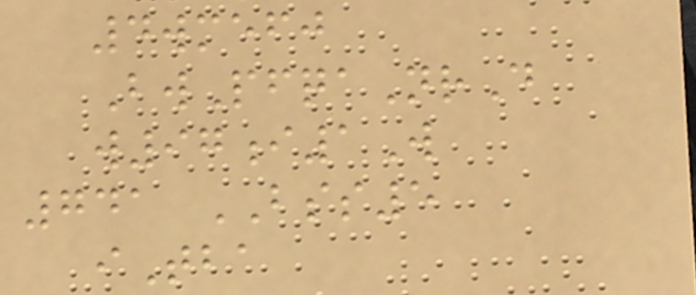4wmefj
BwPfqaNrD
w97i1W
741 BSS5
iTba
